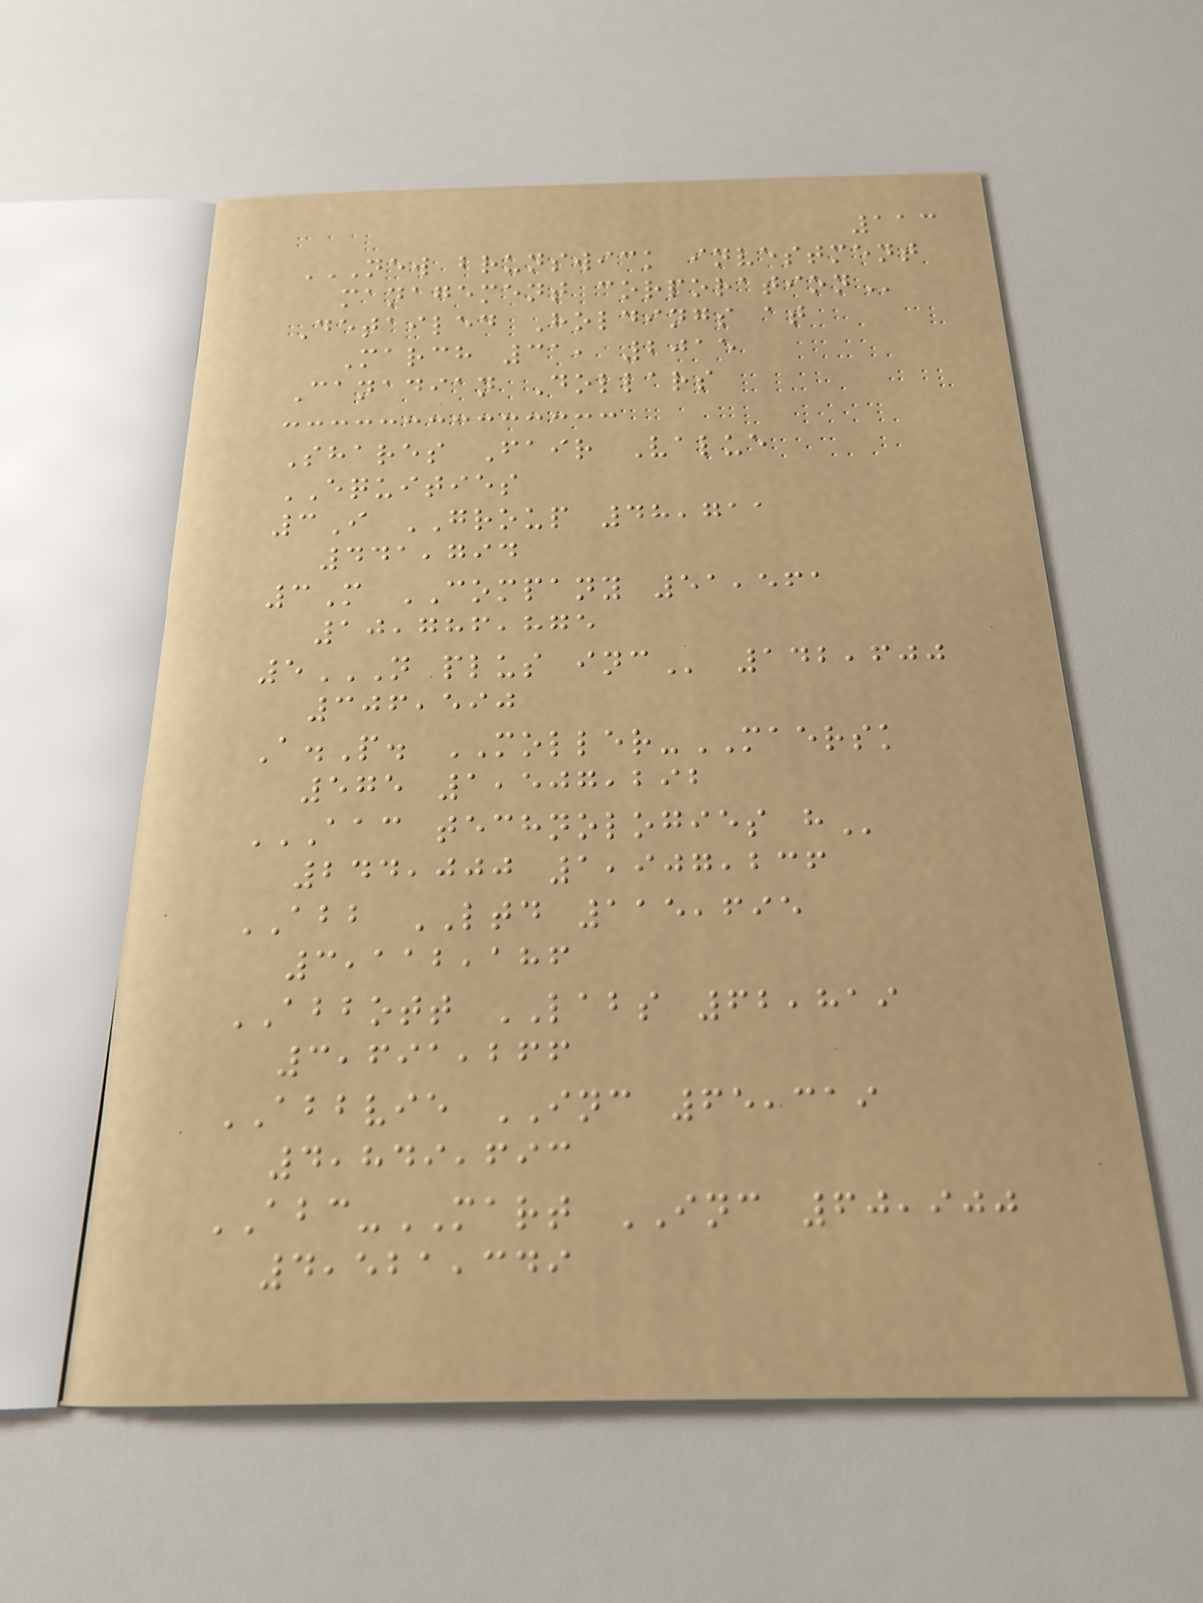113
NEW BRUNSWICK INVESTMENT
MANAGEMENT CORPORATION
Detailed Holdings at
March 31, 2015
Canadian Dollars
Shares Fair Value
EQUITIES
3I GROUP 48,711
441,794
3M COMPANY 51,561
10,786,875
5N PLUS INC 142,600
306,590
A.P. MOLLER-MAERSK
575 1,507,292
AAC TECHNOLOGIES H
244,000 1,907,236
ABB LTD 115,695
3,112,186
ABBOTT LABS 62,819
3,691,266
ABBVIE INC 65,319
4,849,693
ABC-MART INC 60,900
4,521,349
